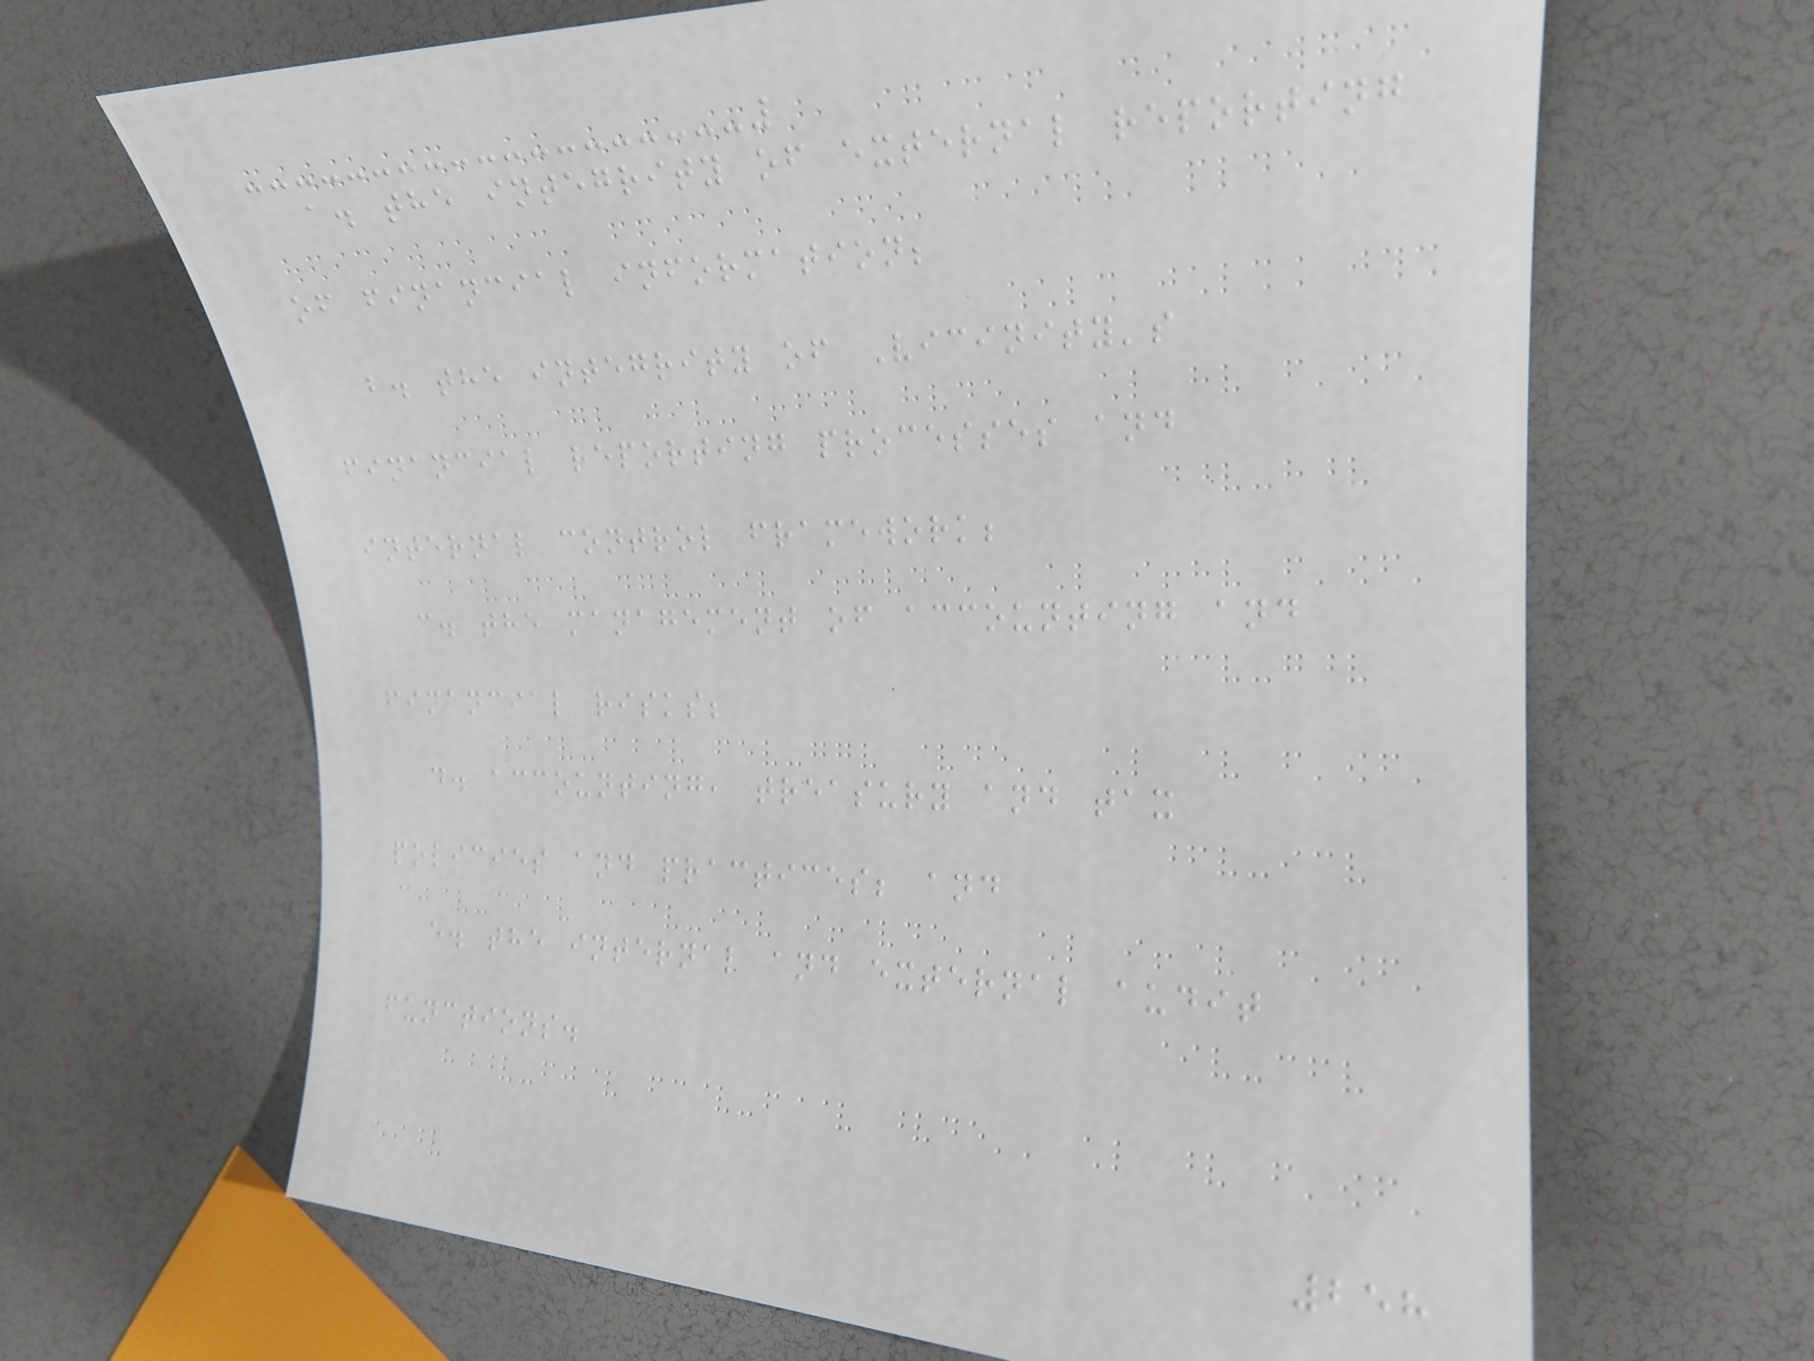a. the integrity of external reporting
of financial information;
b. the integrity of Vicinity's
financial reporting processes and
internal control framework;
c. the management of accounting and
financial risks;
d. accounting, treasury and tax
policies and practices; and
e. the internal and external audit
functions.
258
